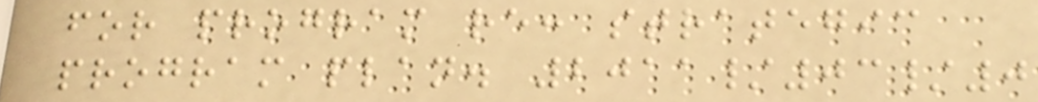for program re: strategic
program plan. 2011/03/0
